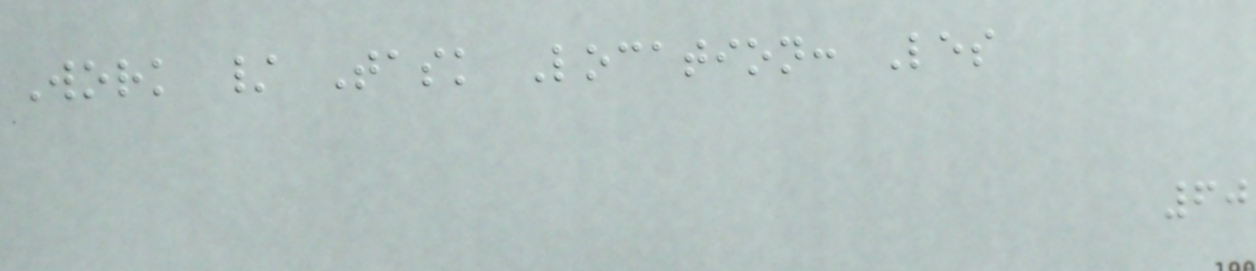Work / Task Location: Les
60
